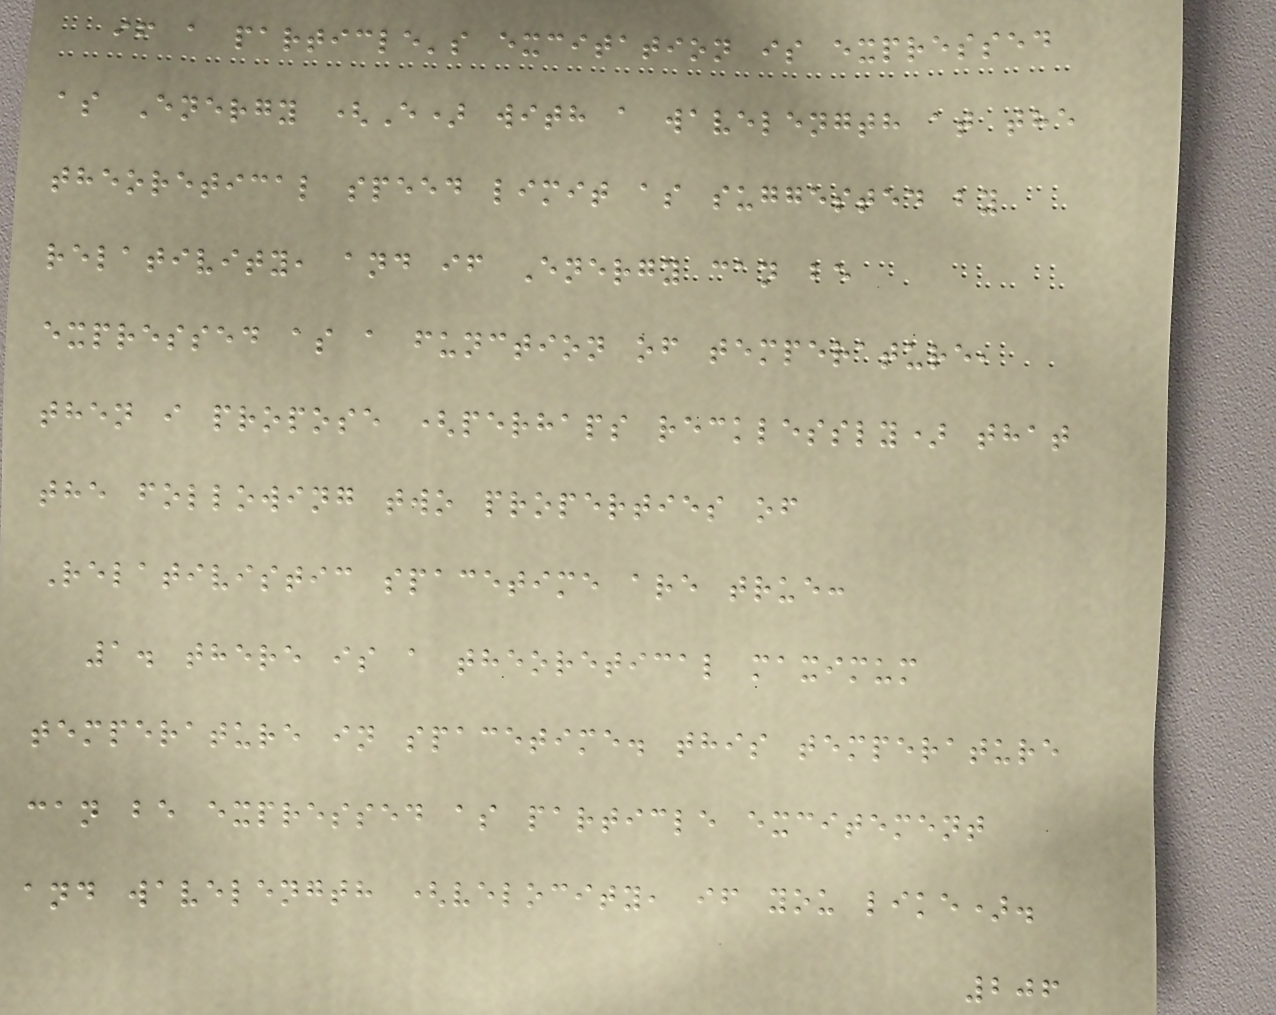if a particle's excitation is expressed
as Energy (E) with a wavelength at the
theoretical speed limit as suggested by
relativity, and if Energy can be
expressed as a function of temperature,
then i propose (perhaps recklessly) that
the following two properties of
Relativistic spacetime are true:
1. there is a theoretical maximum
temperature in spacetime. this temperature
can be expressed as particle excitement
and wavelength (velocity, if you like).
206
